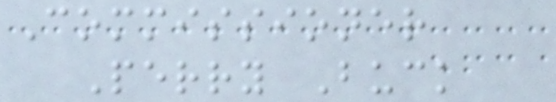Commissioner
Perry Buck
